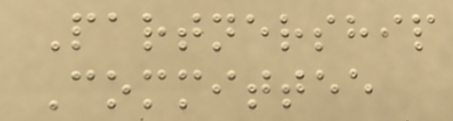Partnership
Committee
